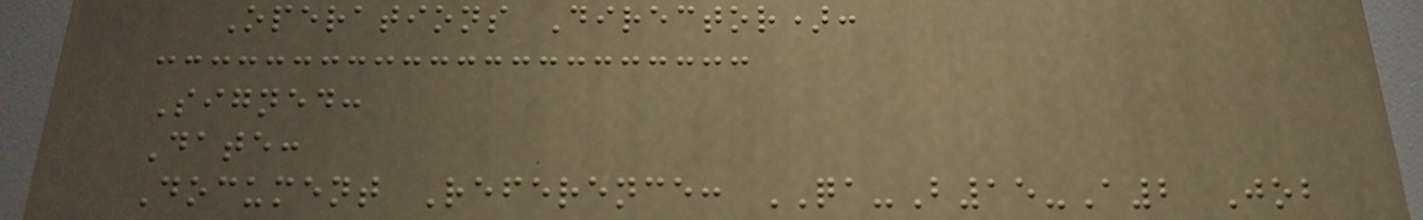Operations Director):
Signed:
Date:
Document Reference: QA-B15-A2 Job
